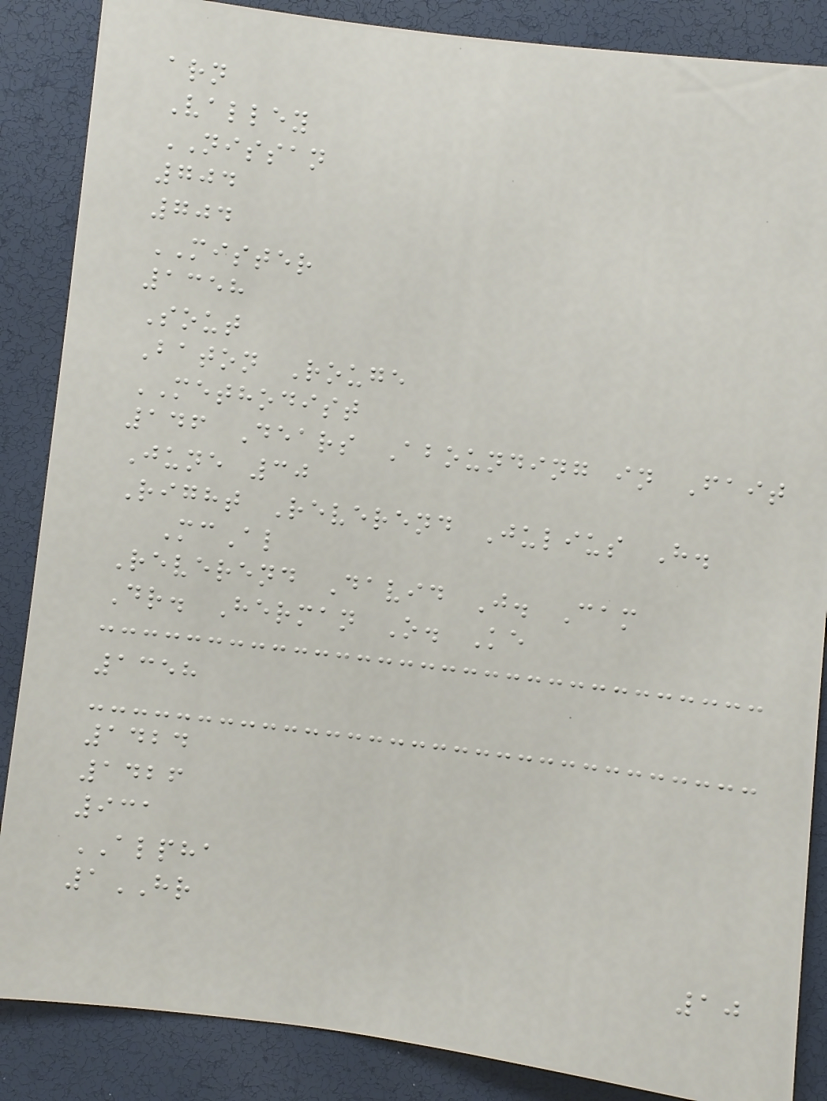arn
Valley
NISSAN
704
704
MISTER
1358
Sout
Baton Rouge
METHODIST
146 Dears Abounding in Fait
June 30
Right Reverend Julius H.
McAl
Reverend David J. Cam
Dr. Herman O. Ke
1358
1424
1426
931
ALPHA
1HR
10
